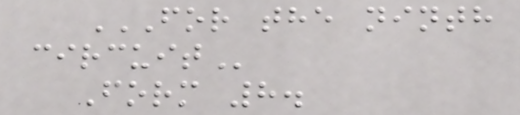FOR THE NINTH
CIRCUIT
Form 8.
